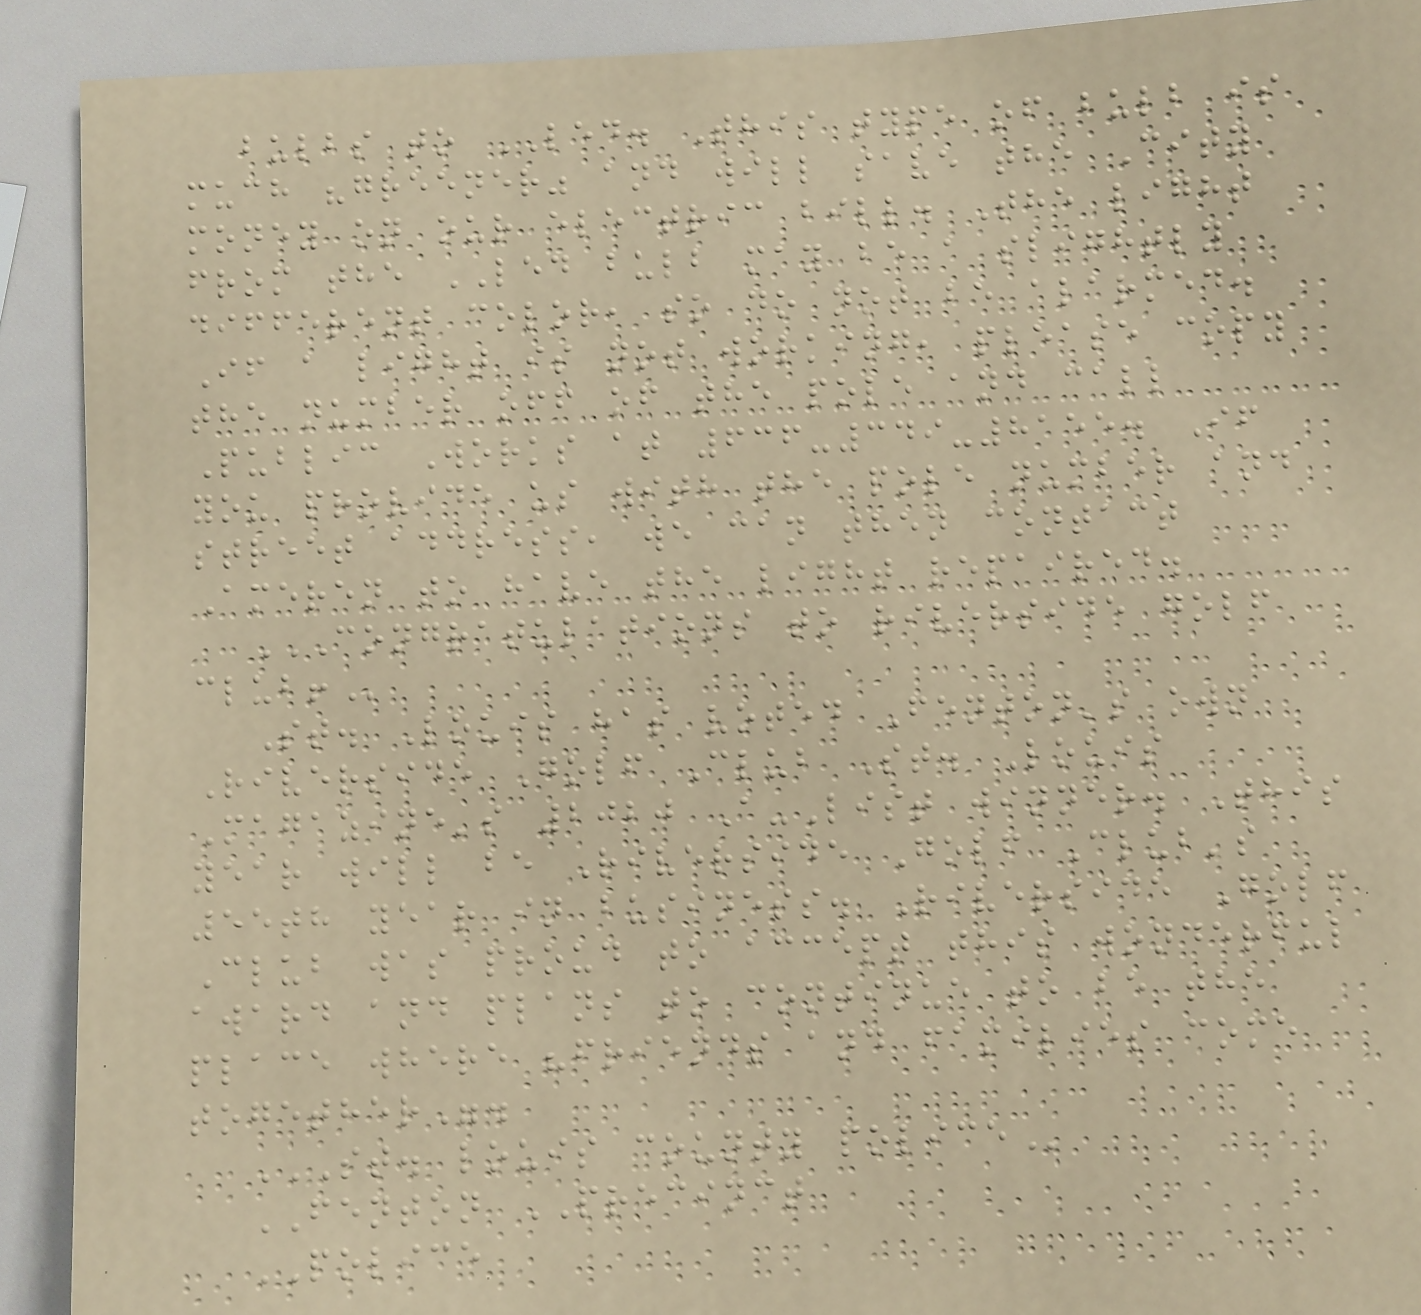bulbs to LED. This type of bulb is
much "greener" and will save the City
money on our electric bill. The light
from the LED bulb may be a slightly
different color, so do not be alarmed.
If a light is not working, please copy
the number off of the pole and call
Public Works at 636-349-8155. If
you provide us with the pole number and
street address, we can then contact
Ameren to have the light repaired.
CONGRATULATIONS TO RIVERSIDE GOLF
CLUB!
St. Louis has voted Fenton's own
Riverside Golf Club St. Louis
Magazine's 2020 A-List winner. This
year will be Riverside Golf Club's
55th year in business. Riverside Golf
Club was proud to accept this wonderful
award and plans to continue to be the
place where "friends and families come
together".
ST. LOUIS COUNTY POLICE
FENTON PRECINCT
POLICE
